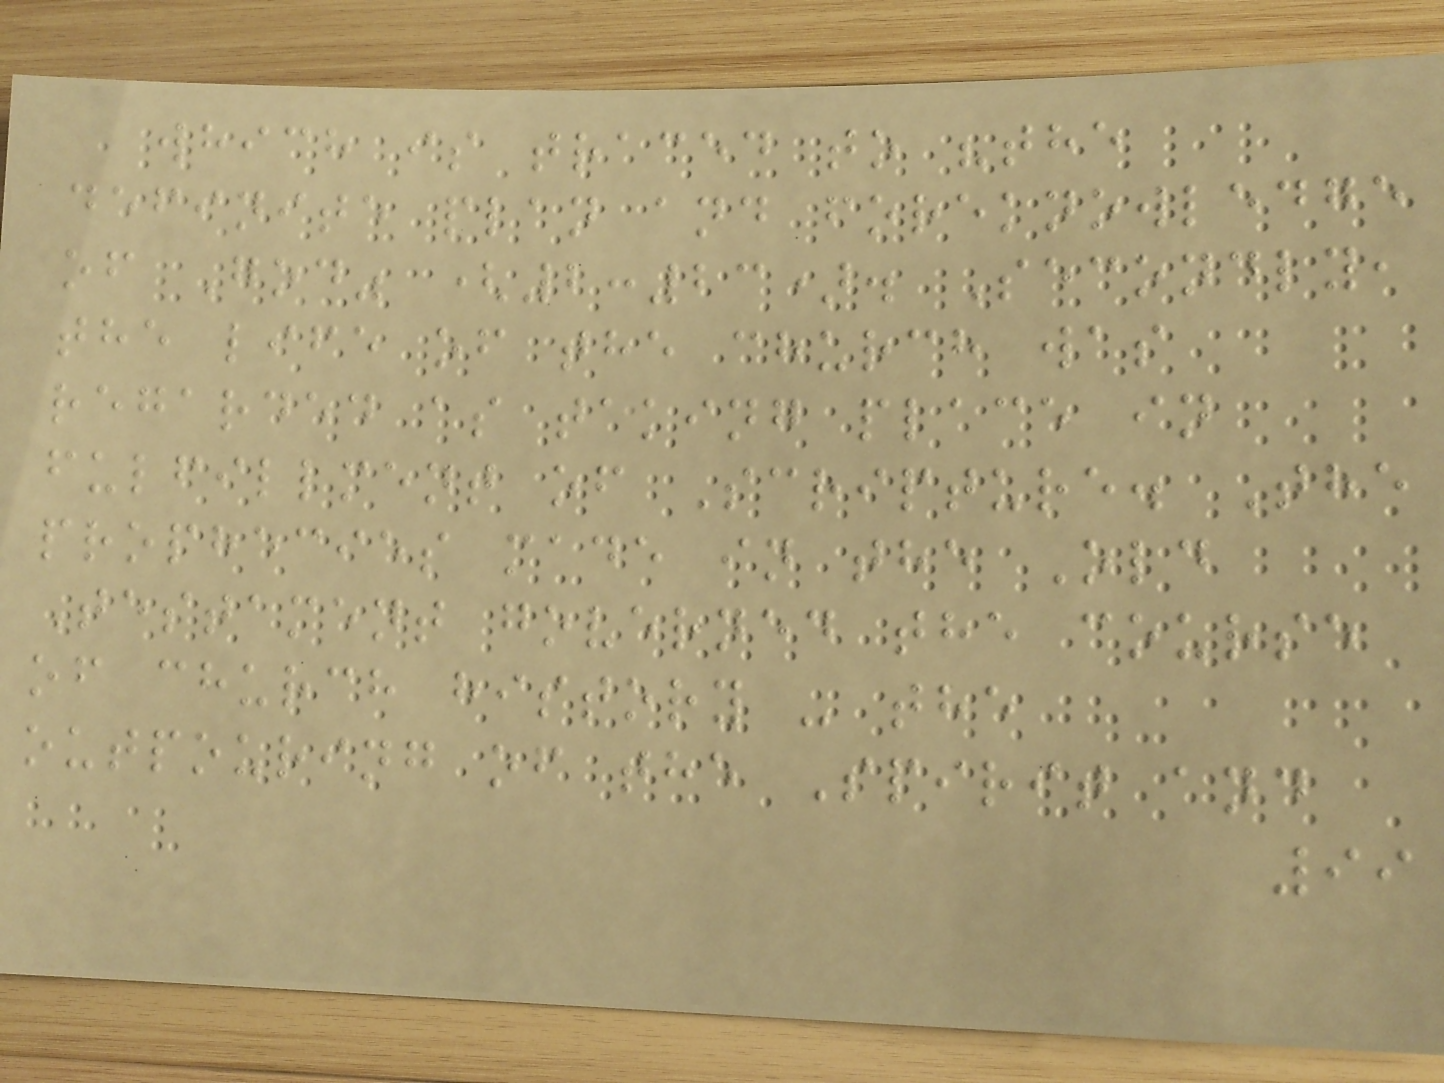which is traced to "the
definite plan and foreknowledge
of God" (2:23). Secondly,
the life of the church was
regarded as taking place in
fulfillment of Scripture. The
prophecies made in the Old
Testament governed the course
of church history - the
outpouring of the Spirit and
99
